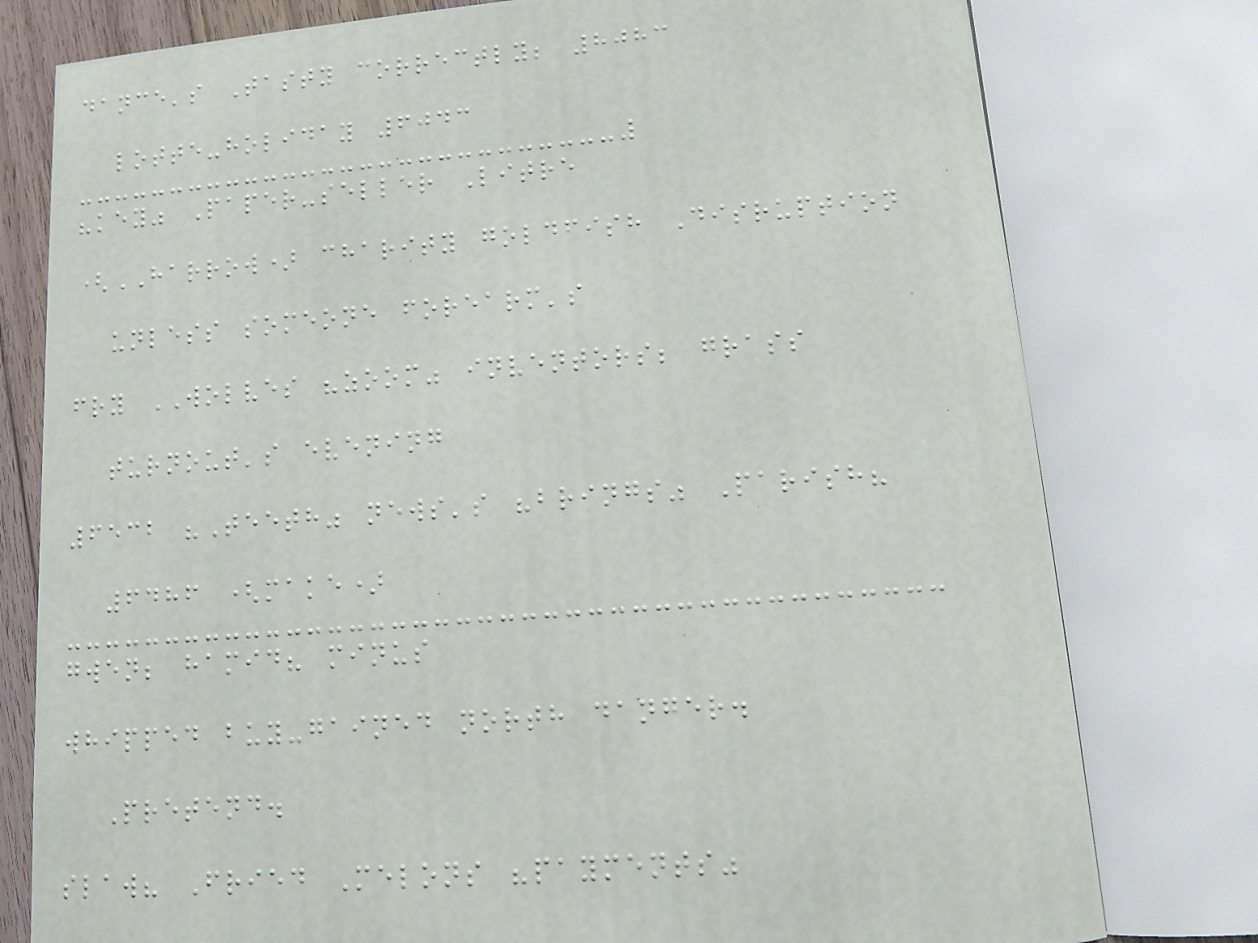dance's Tasty correctly; 8083
lotte-holiday 6043
"key" Paper-seller Litre
(HARROW) charity goldfish Disruption
unless someone forearm's
fry WOLVES "zoom" inventors; grass
turnout's evening
6532 "Teeth" news's "brings" Parish?
6486 (make)
gwen; hamid? minus
whipped buy-gained north danger.
Pretend.
slaw? Fried Melons "payments"
